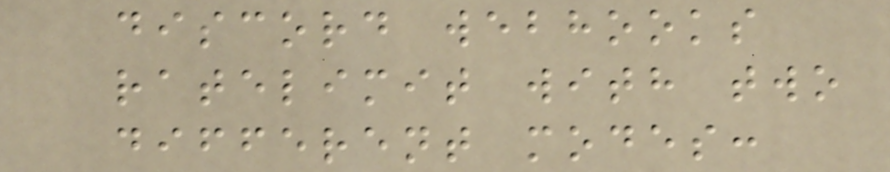discord webhooks
ratelimit with two
different modes:
